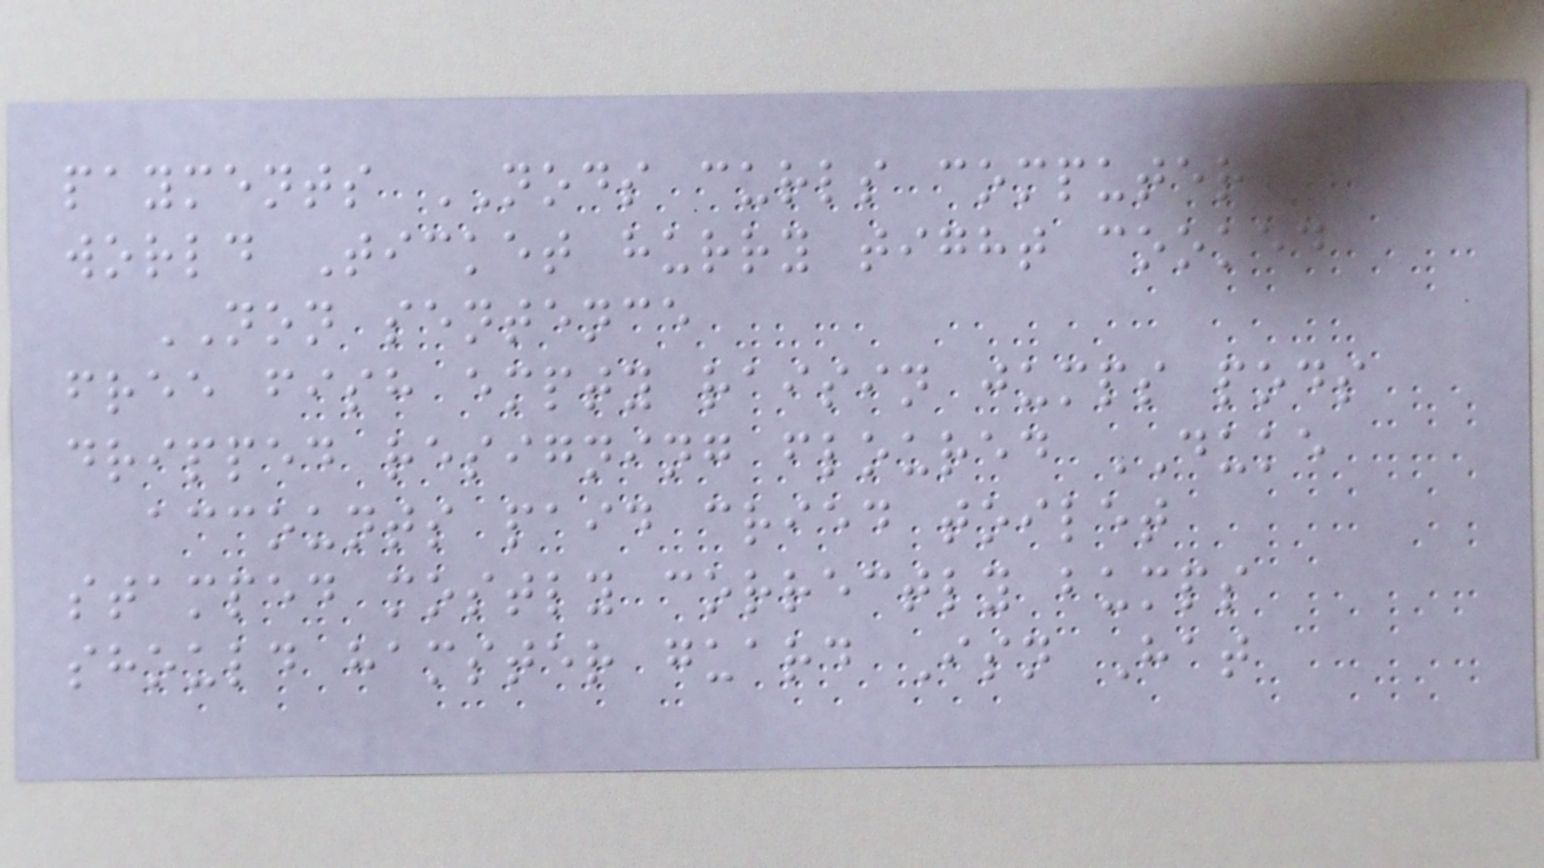payments NODS curls computer
world Ticket hurry tight cooked
NON sentence
free fish empty raisin jumps pods
dripped resigning floured DUKE
accounts paid cried toilet
stamped mostly correctly bumps
should hamster guard Isn Hat
